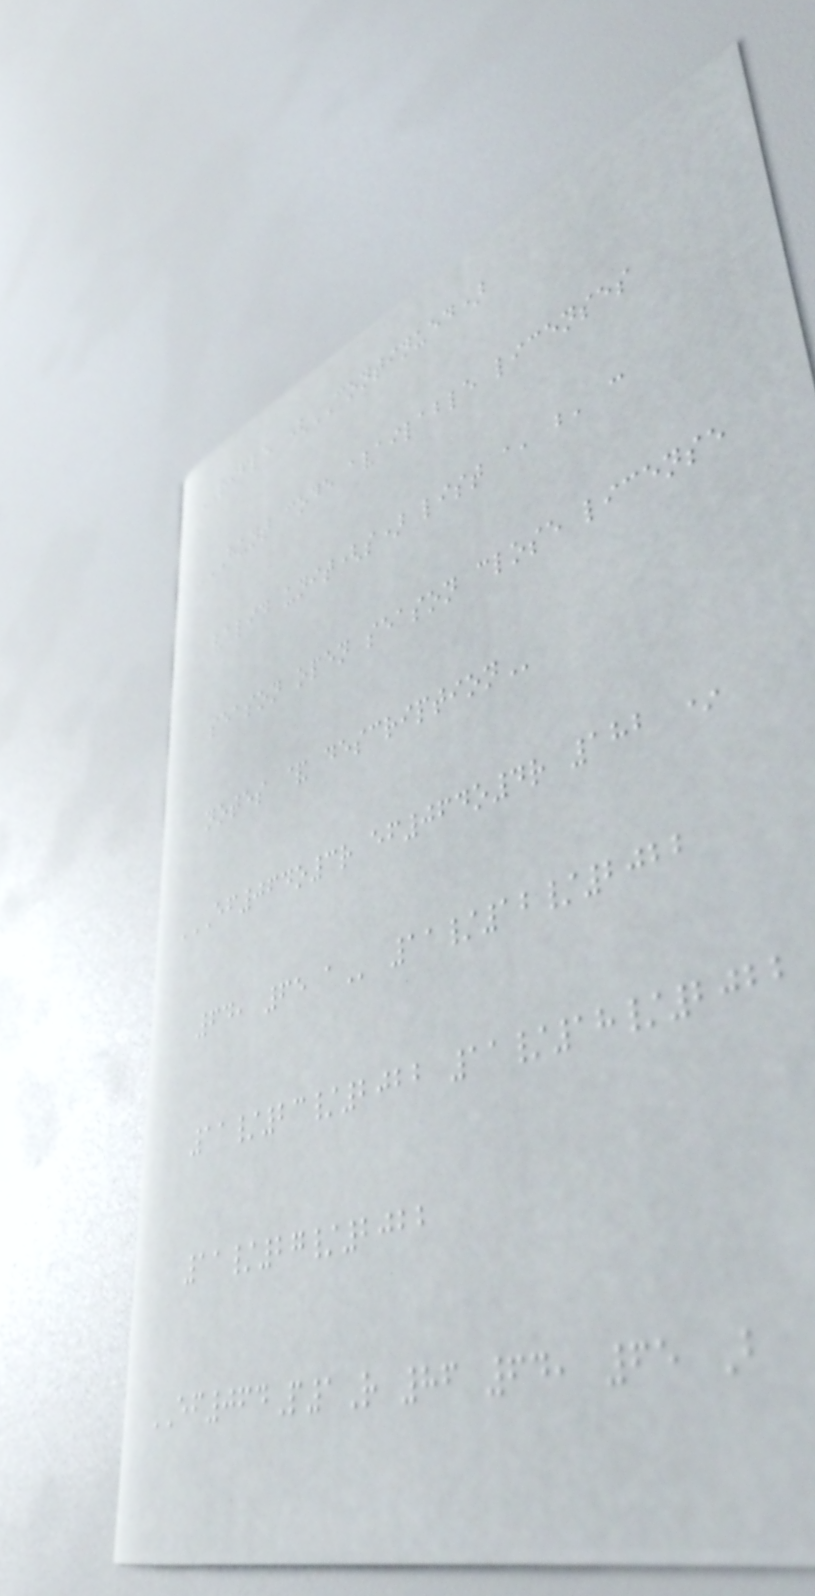RIFLE (CONTINUED)
HUNT CODE AVAILABLE LICENSES
VALID UNIT(S) LIST A, B, C
SEASON OPEN SEASON CLOSE LICENSE
NOTES & DESCRIPTION
EF064O3R EF064O4R 182 *
64, 65 A 11/12/2022
11/23/2022 11/18/2022
11/27/2022
EF064P1R 86 64, 65 B
